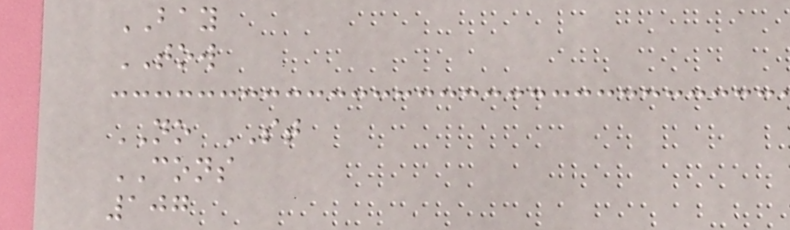BAY
TOW
NO ST
CONS
107
